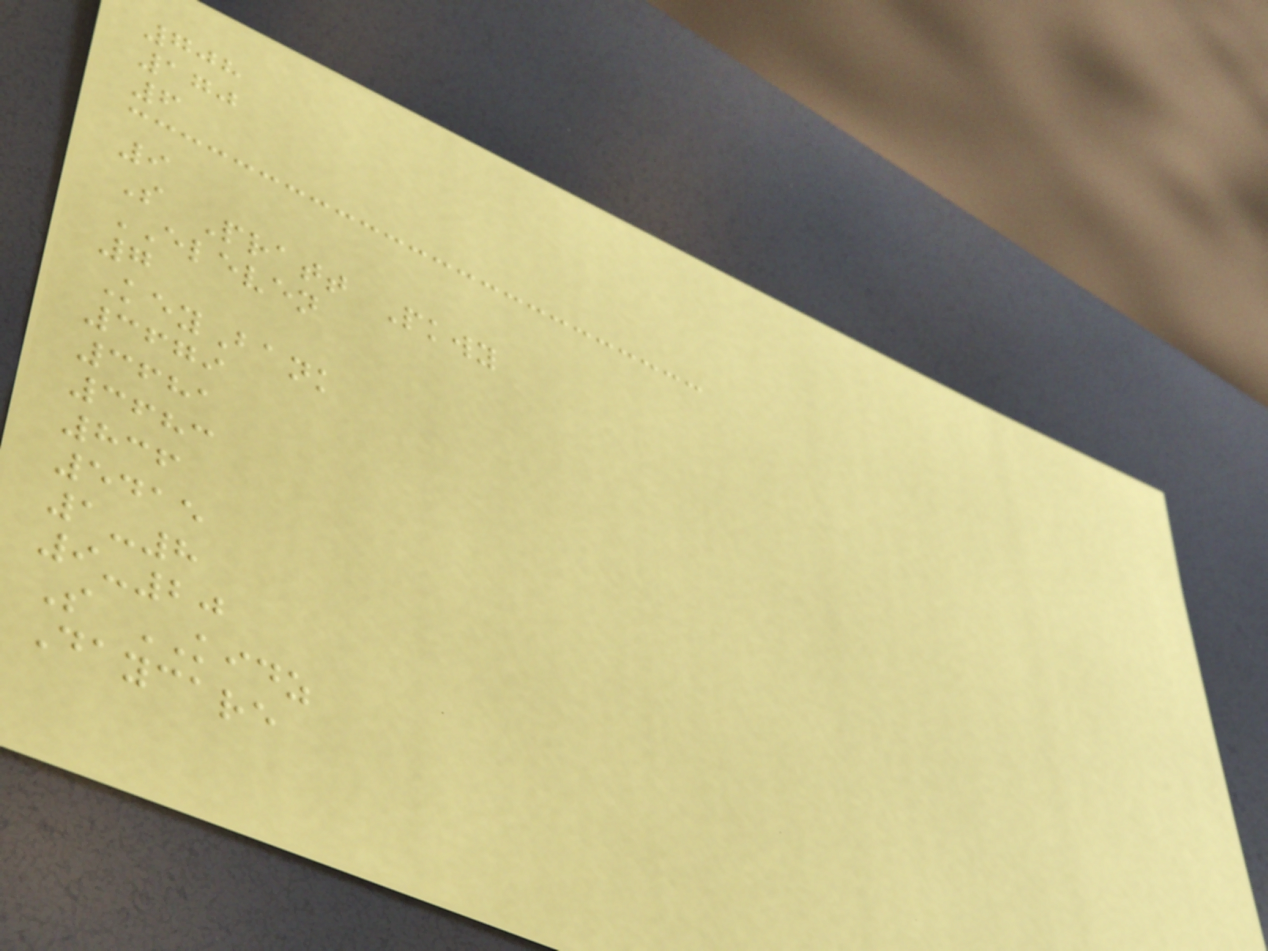708
170
6
9
S Pratt Pkwy
ELEVEN
7
KeyBank
3679
3681
3683
836
5415
1-8
9-20
S KIDZ
Daycare
